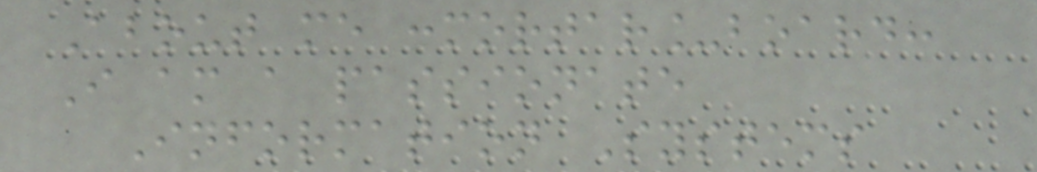About me :mortar_board:
I am a passionate
Information Systems
